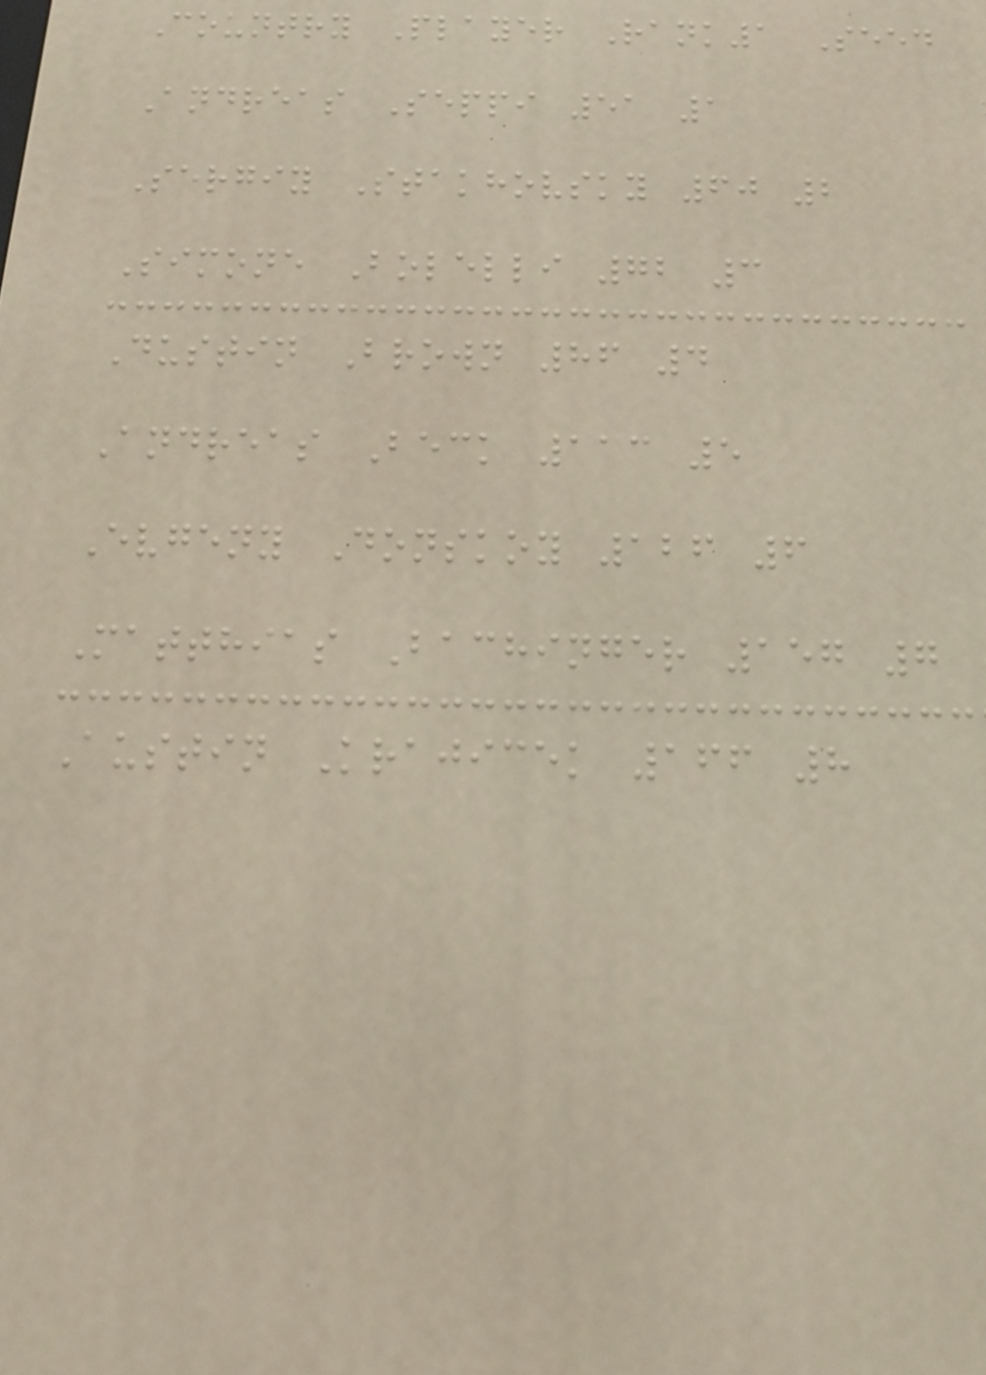Country Player Rank1 Seed
Andreas Seppi 51 1
Sergiy Stakhovsky 60 2
Simone Bolelli 72 3
Dustin Brown 86 4
Andreas Beck 113 5
Evgeny Donskoy 126 6
Matthias Bachinger 157 7
Austin Krajicek 166 8
